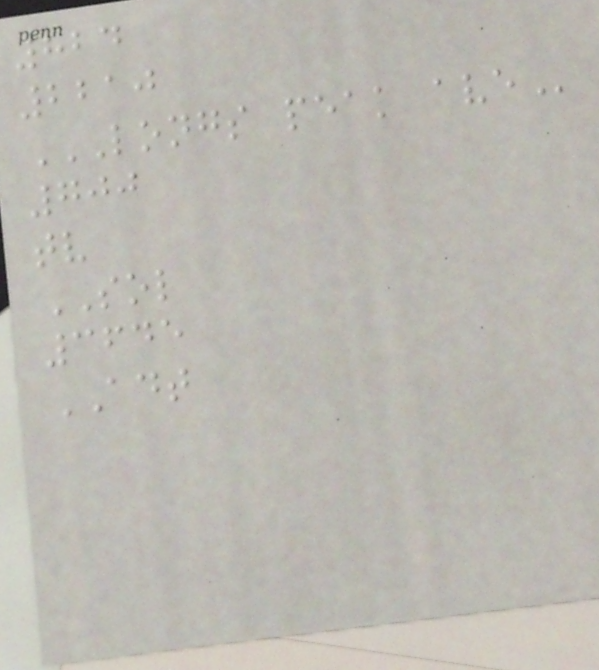824
2210
LONGS PEAK AVE
700
tv
SOL
3645
ADT
